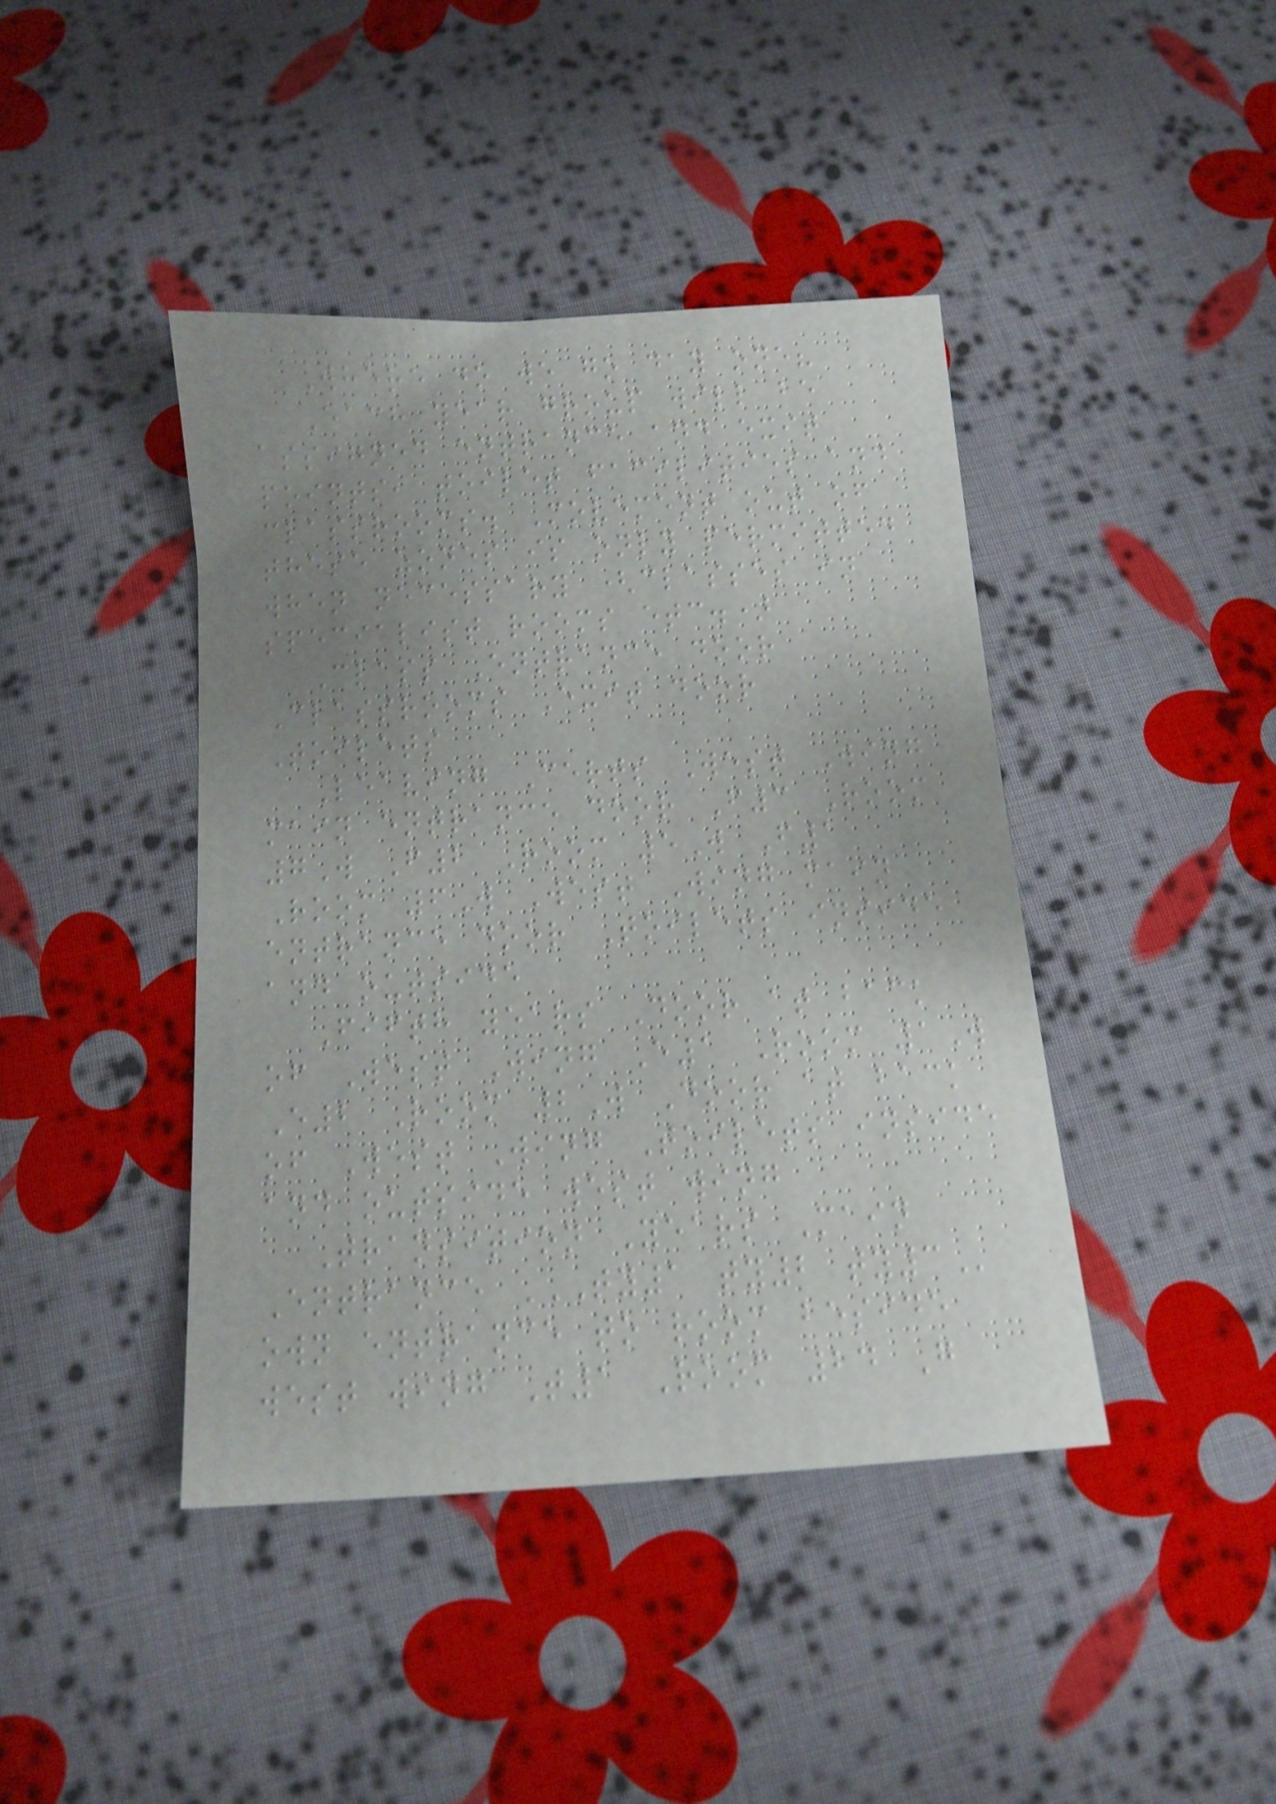Where do we go day one?
Each year group will be
assigned entrance and exit
points, toilet facilities and
classrooms. Movement out of
these zones is only permitted
when necessary (classes in
specialist rooms etc.)
Class Entrance door
Classrooms Exit door
Toilets
Leaving Certs West Wing
main entrance door F3 Room
7W F2 Room 5W F1
Room 6W West Wing main
entrance door Toilets inside
and outside
Fifth years Door at back
of West Wing E1 Room 1W
E2 Room 2W Door at back
of West Wing Toilets inside
and outside west wing
Transition Years Main
Entrance TY1 TY2 TY3
own entrance to room beside
west wing T1 Room 24 G
